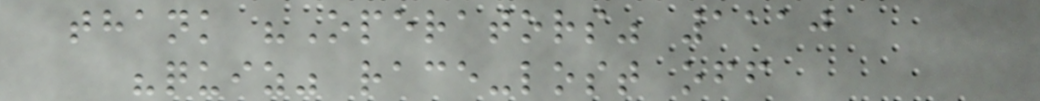thank "Operators" 1110
"quiz" race-lost off
